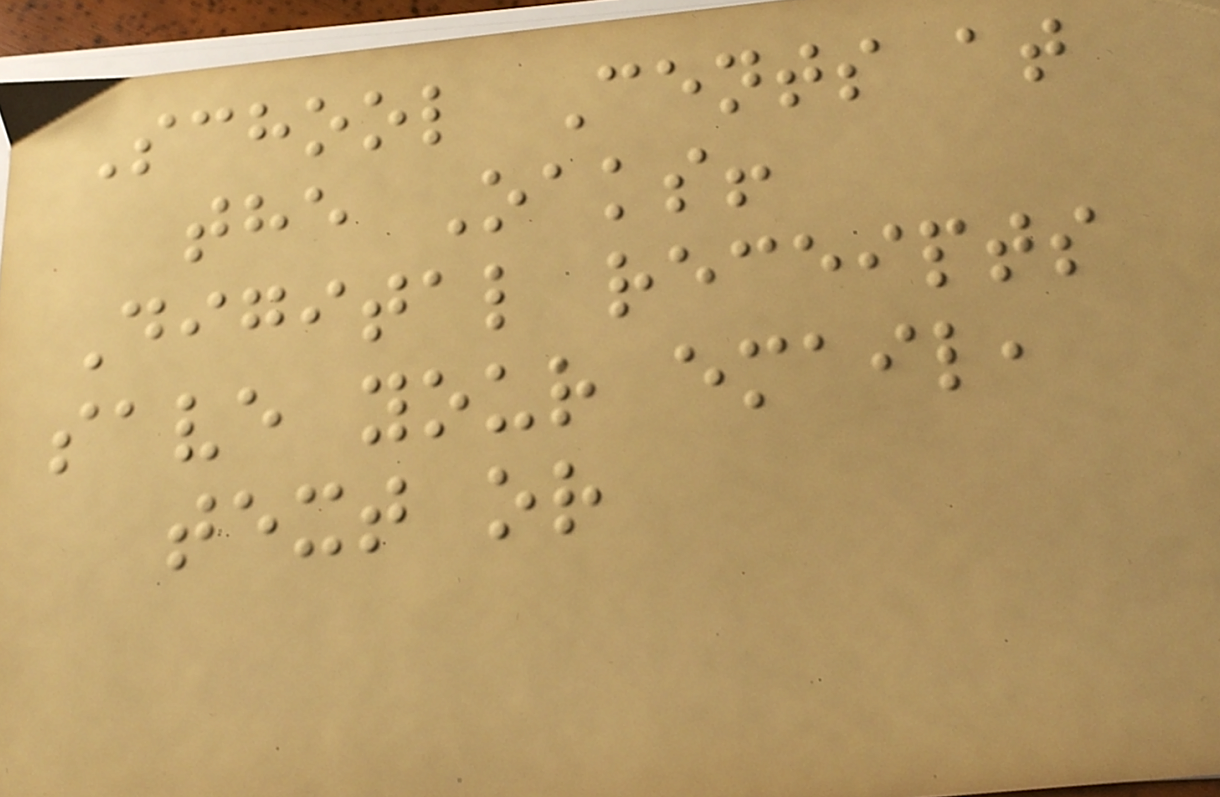School Cents at
the Oaks!
Digital receipts
save your email,
text or
